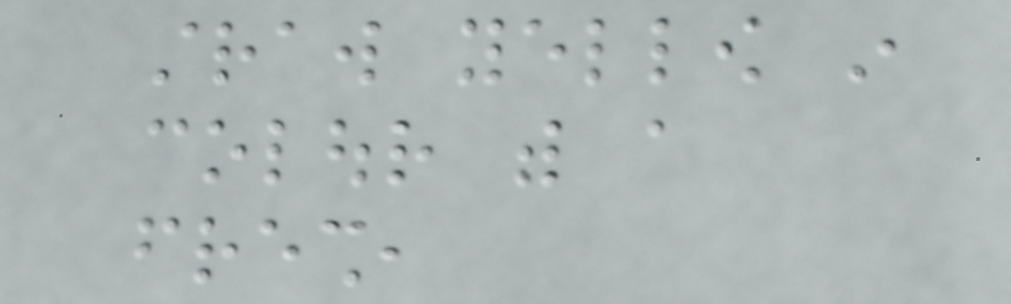straw yellow in
colour with a
fresh,
